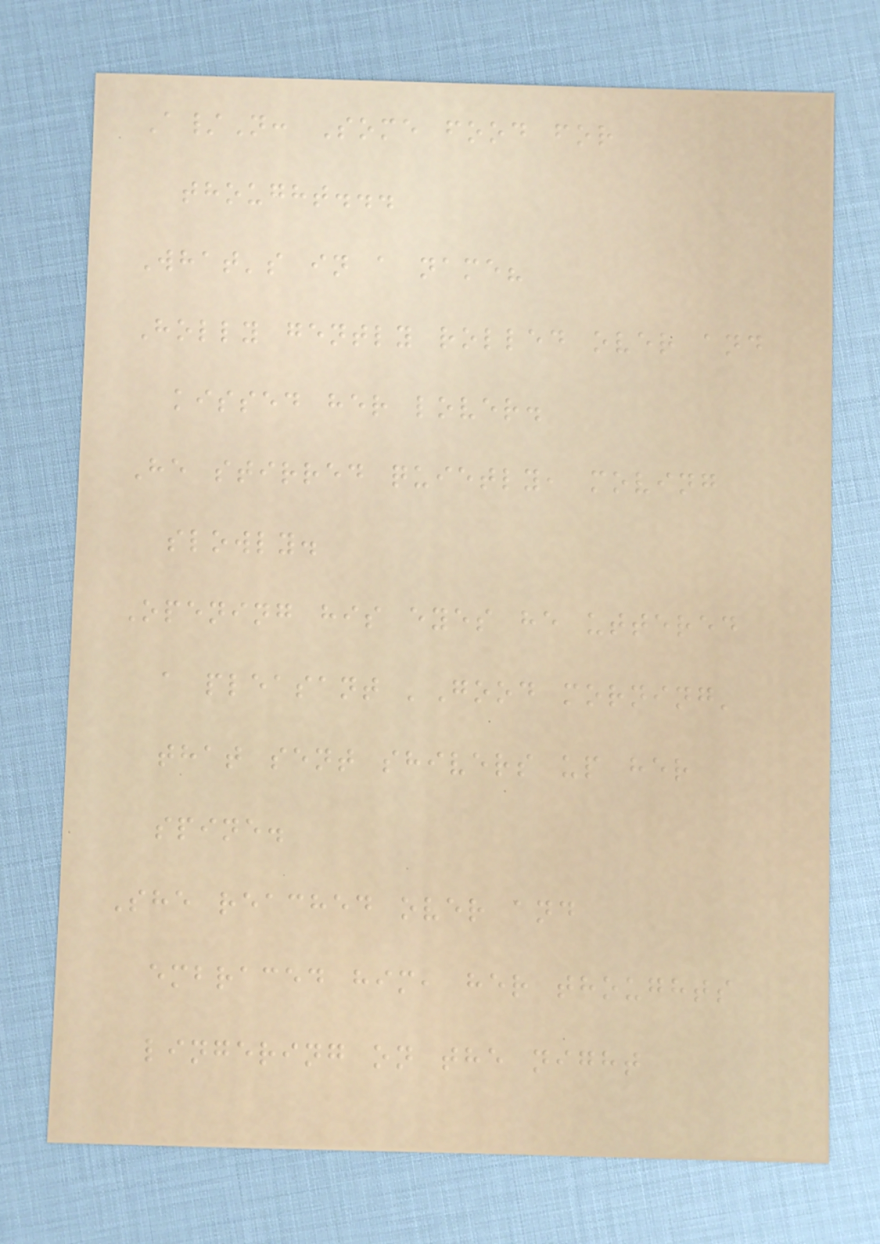A/N: Some food for
thought...
What's in a name?
Holly gently rolled over and
kissed her lover.
He stirred quietly, moving
slowly.
Opening his eyes he uttered
a pleasant 'Good morning'
that sent shivers up her
spine.
She reached over and
embraced him, her thoughts
lingering on the night
